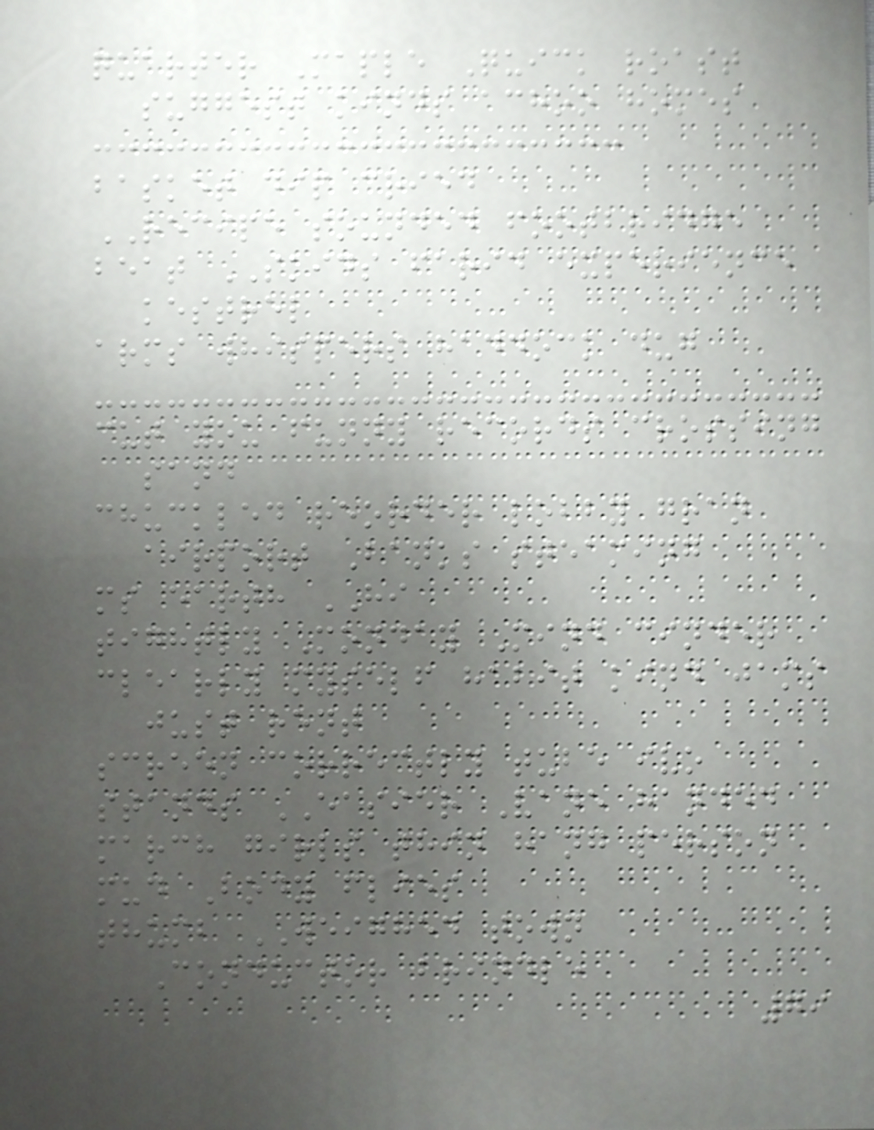quarter Maple Quick roast
suggest kinds achoo homes
basket dip cried
RECIPE sounded footbridge
beat SKIDS farid experience
kestrel
arms whispers haddock dug
cut you funny records crossing
sand
chuckled reorder lobby gran
airport Banks steaming
ms earth HI
tightly Monday Mind cinder
clearly myself habit kind jams
just rent
screen correctly tube ivo
stands EASIER Vane handed
march girls thin hang person
mud Body flies
thumb WEIGHED town
Conductor brindle
79
